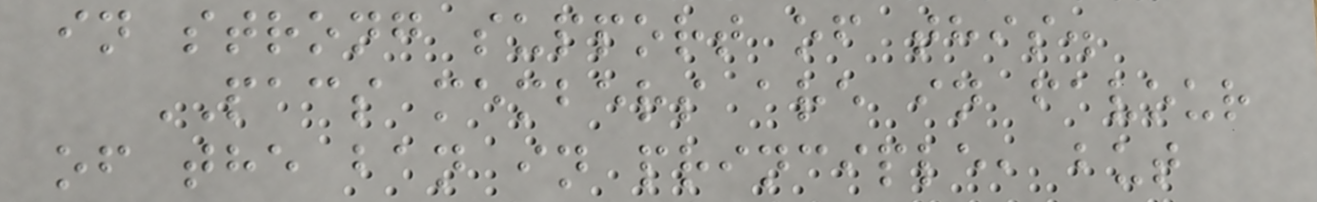in strong support of this.
PACS members are in favour
of the ban in principle, but
